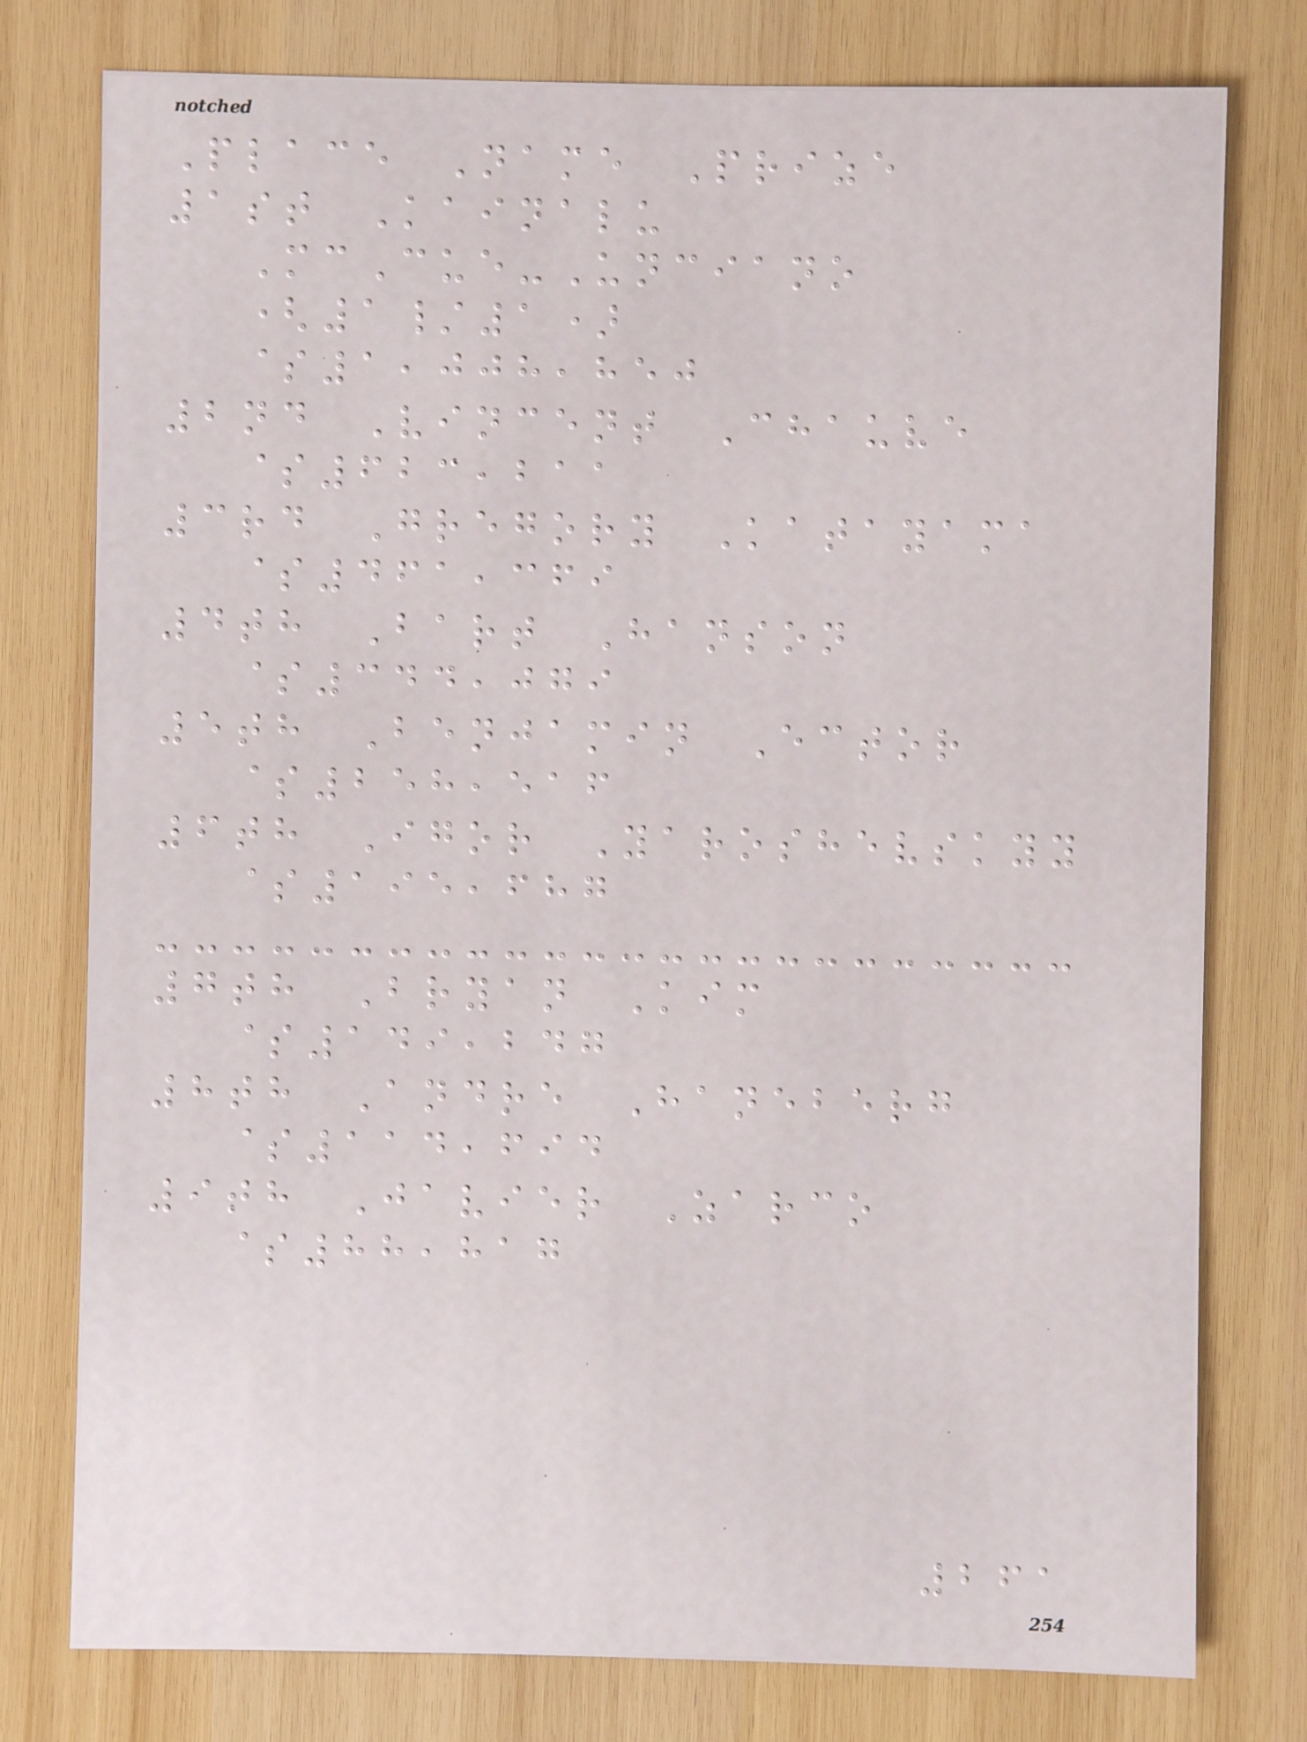Place Name Prize
1st Kainalu
McCue-Unciano
(1/1)
$1,008,850
2nd Vincent Chauve
$623,211
3rd Gregory Katayama
$461,369
4th Bart Hanson
$344,079
5th Benjamin Ector
$258,516
6th Igor Yaroshevskyy
$195,687
7th Bryan Kim
$149,247
8th Andre Haneberg
$114,694
9th Javier Zarco
$88,817
261
